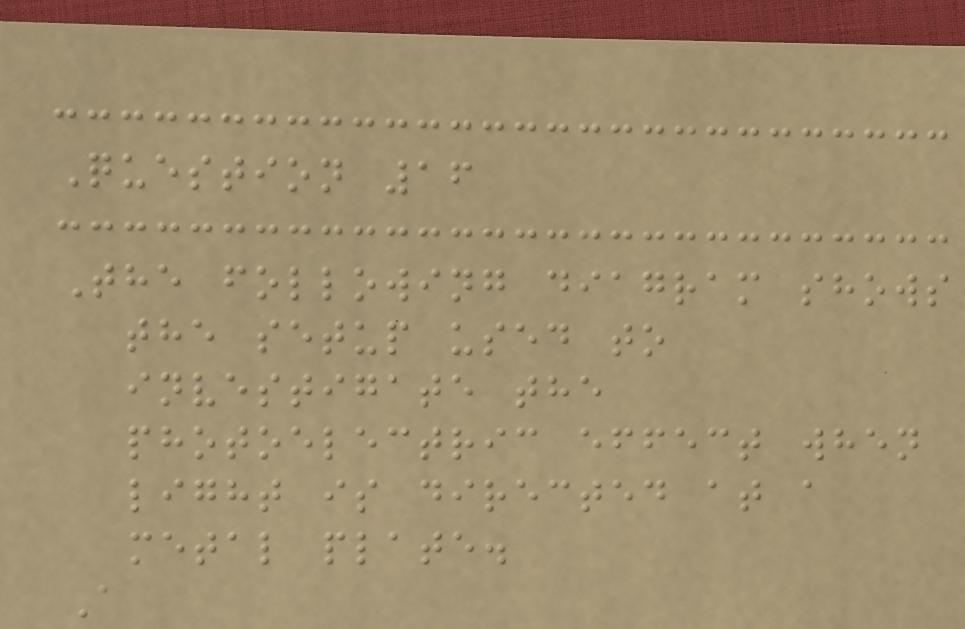Question 16
The following diagram shows
the setup used to
investigate the
photoelectric effect when
light is directed at a
metal plate.
A
